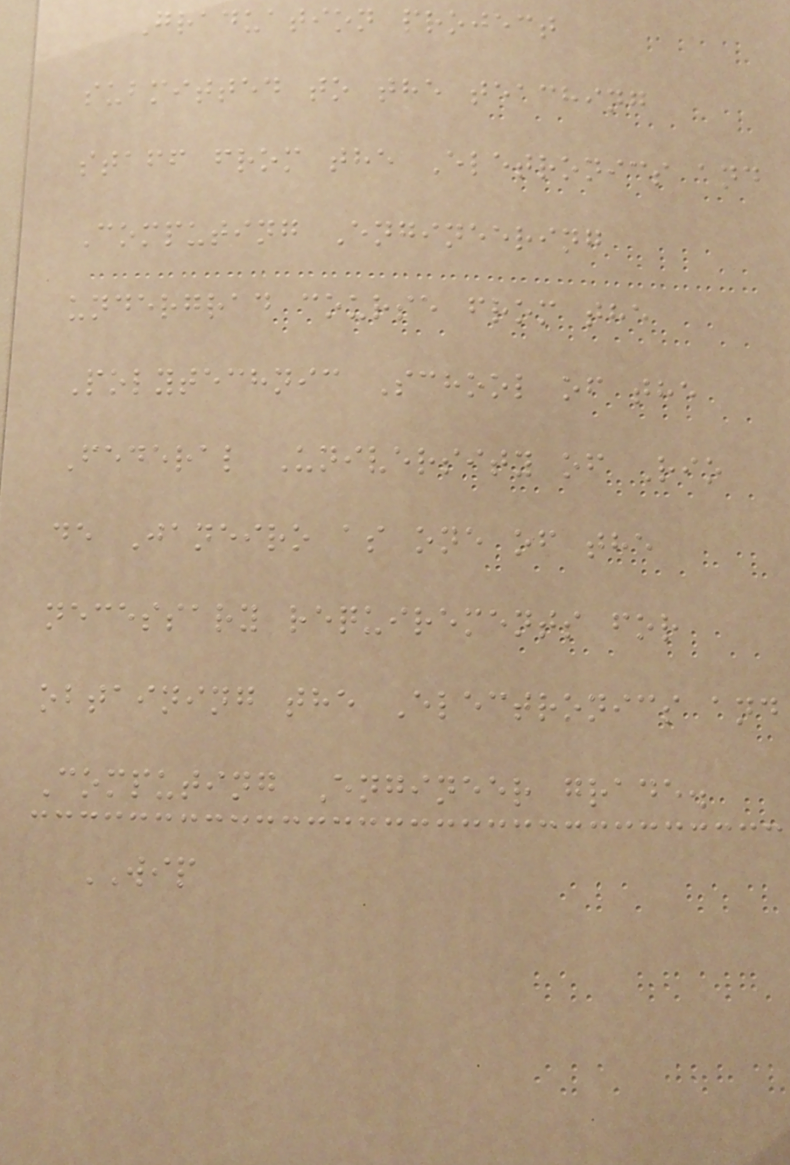Graduation project
submitted to the teaching
staff from the Eletronics and
Computing Engineering
undergrad course from the
Polytechnic School of the
Federal University of Rio
de Janeiro as one of the
necessary requirements for
obtaining the Electronics and
Computing Engineer grade.
WIP
